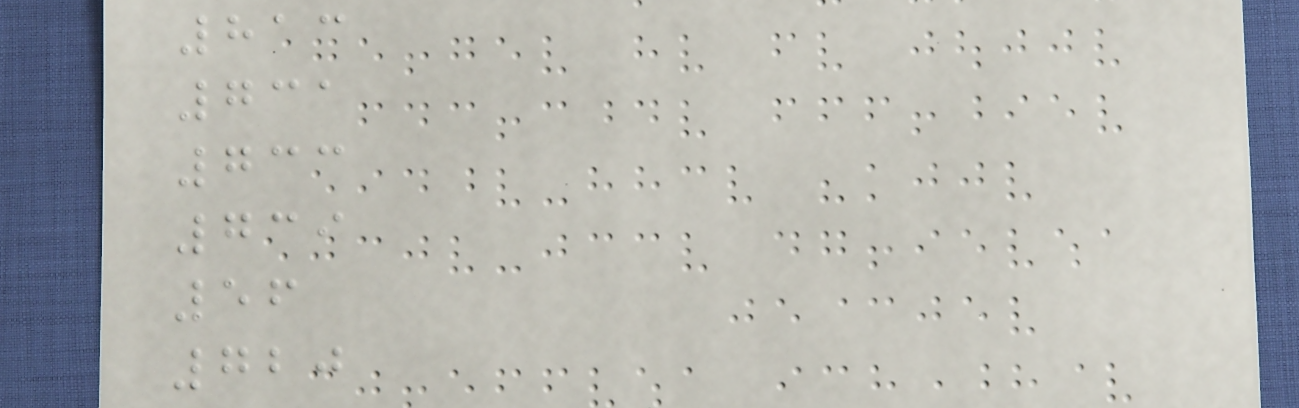813
731
733
739
56
720
